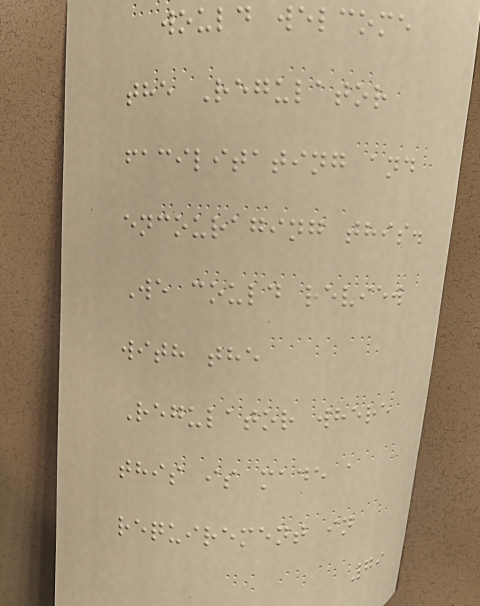would welcome
the Regulator
facilitating and
encouraging this.
We could review
with the
Regulator where
this is made a
requirement in
79
